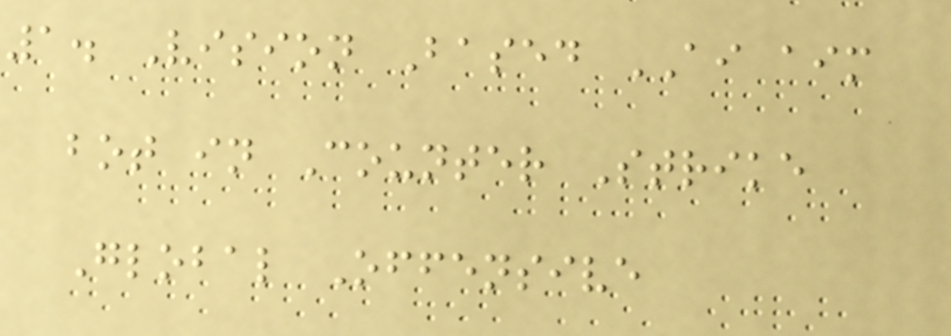1. Vision Based AI aim
bot in Counter Strike
Global Offensive
